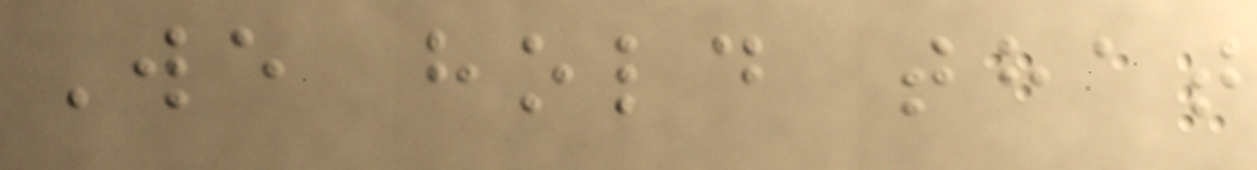We hold that
